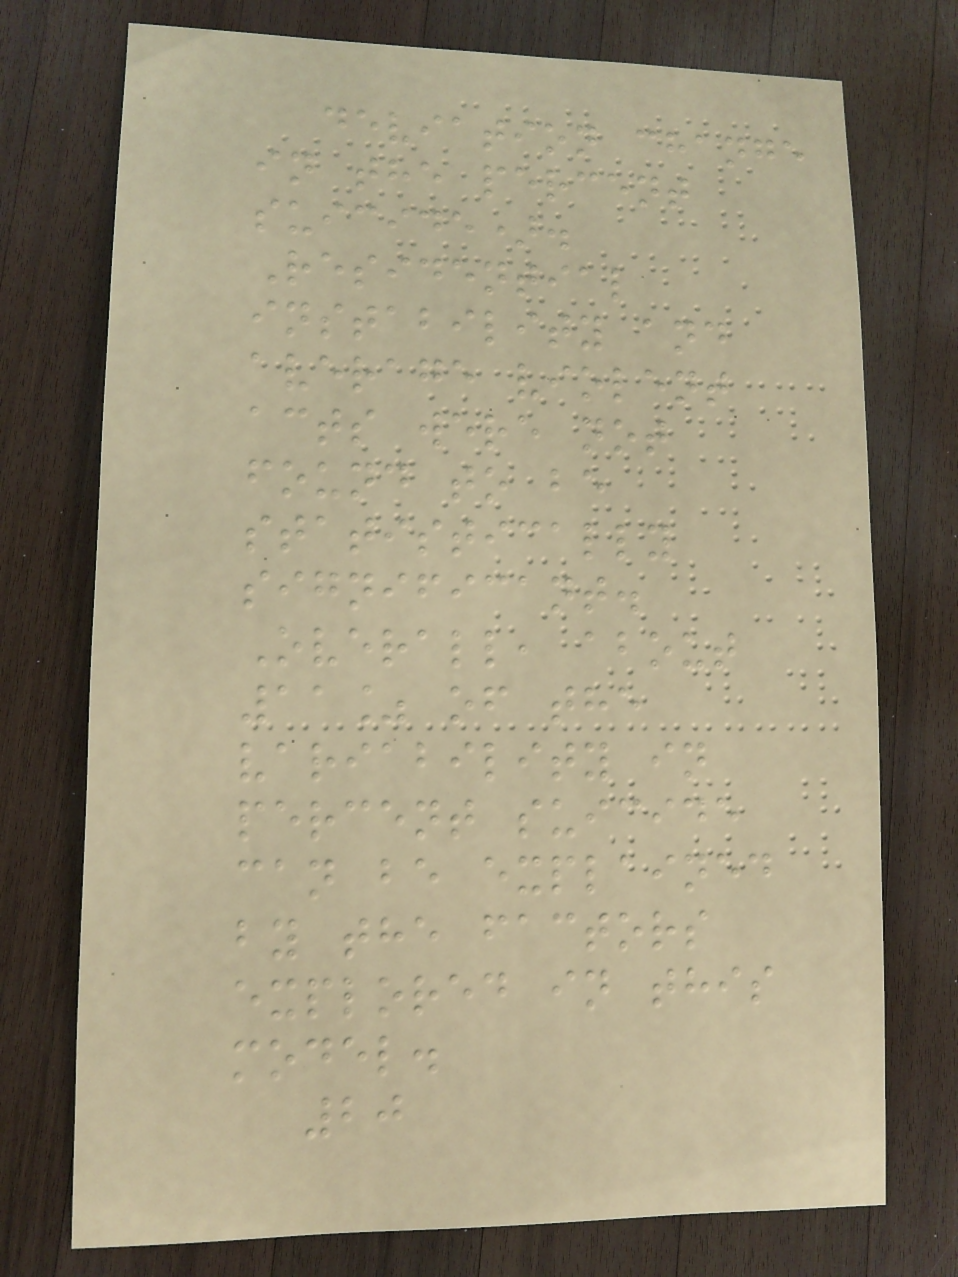deviation change
in the percent
suicide).
Residential
instability and
average violent
acts were not
found to be
statistically
significant.
Overall, about
11% of the
variability in
percent suicide
can be explained
by the factors
explored in this
model.
20
